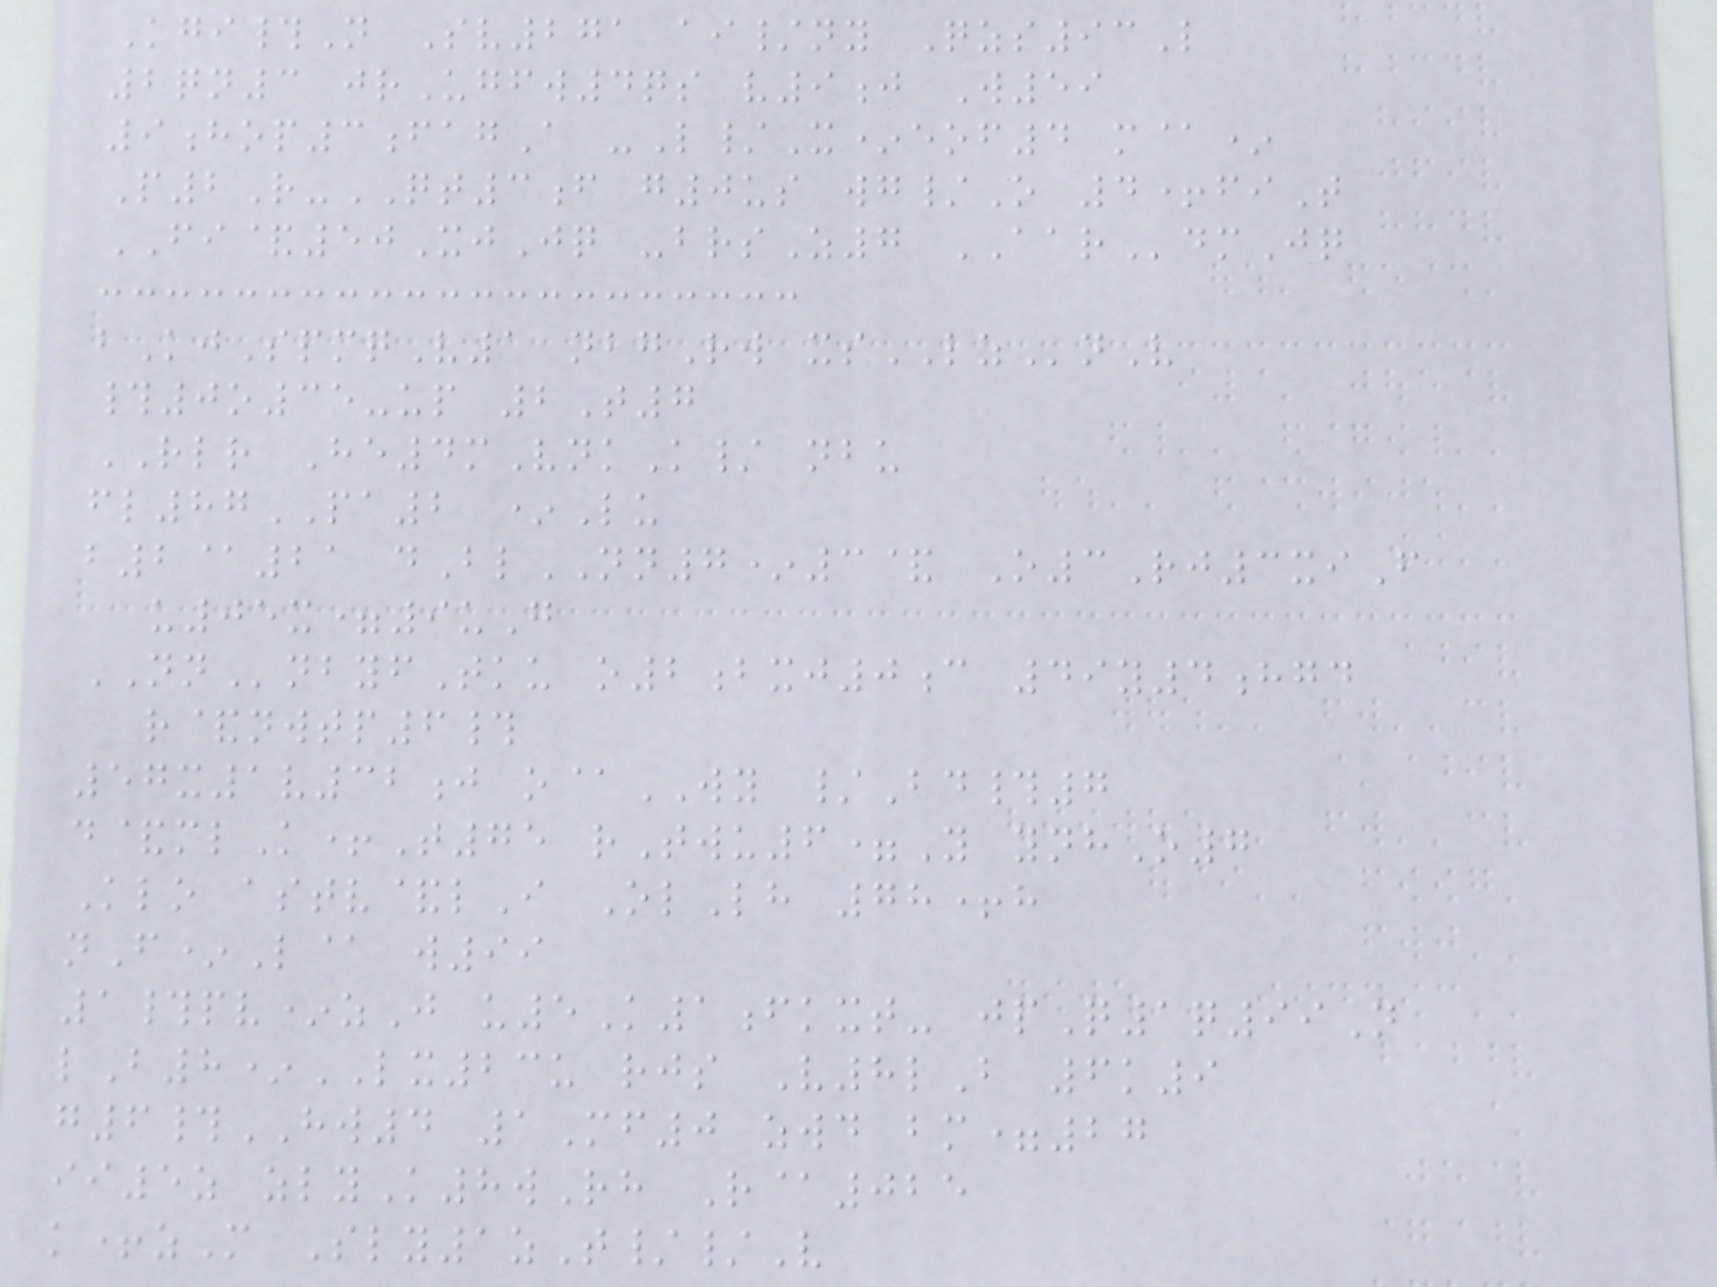Kgi#N Sv271 ai/ny Qzs93L
2qn3 jrUgfw4qs v9j W59
9hop3fagA -L/X*eof4 m@*
P2R-QT3f g0us wg/O 4+fiT
FI&50XjJq -brsZ7 AARdmJq
bKjSpmqV1 nbgRw xsLZnV
#0o35-up 2T7
RLR He4mVnkK/ nbu
fl87PA2 *Lu
b2@21 dBlNN7*3& O3Rj3xiF
u05x=9uG
NNnbyfTku o2bxj0c 49y4hgd
r&nwtp6#
57x1v32j o@WY /Bd#7
d&mlK+T75 rTwu6=Y ynhO7
Klo astv&lI OlLh 78+h
nF*L@ w99
1#pv*zJ u5K1fkxt- jpQ1q99N
lB8*LX23u rjs V8lB 6k9
g6#HW4 1Mf0 zwd bm=27
ii5z zlyK8wRh R@025
k+zM Sly1zT//V
